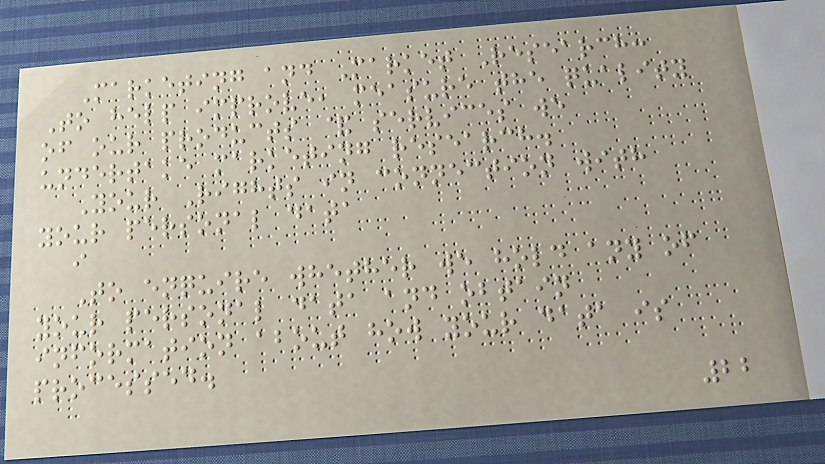Marketing and Market Research:
To help improve, measure the quality
of our products & services we
undertake marketing research.
Your Rights in connection with
your personal data
i
To enquire whether we hold any of
your personal data and obtain
information about how your data is
processed.
22
